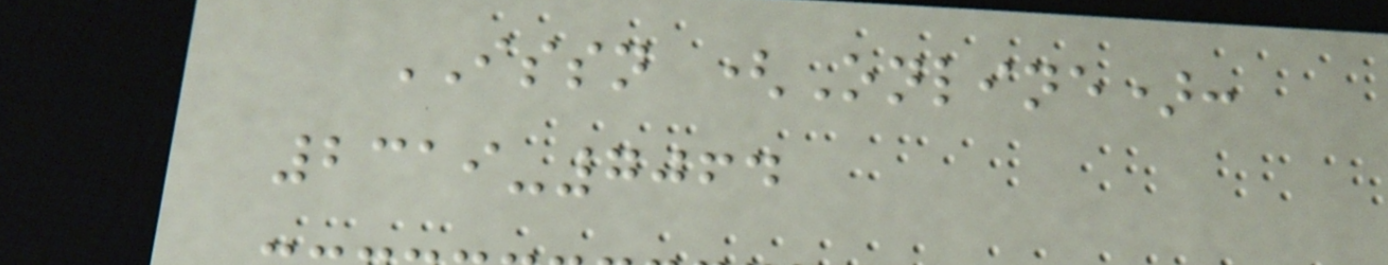ISSN (Online):
2319-7064
